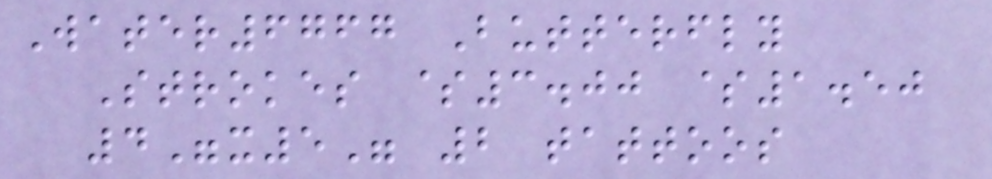Water6767 Butterfly
Strokes $3.00 $1.50
4"x5" 2 tattoos
